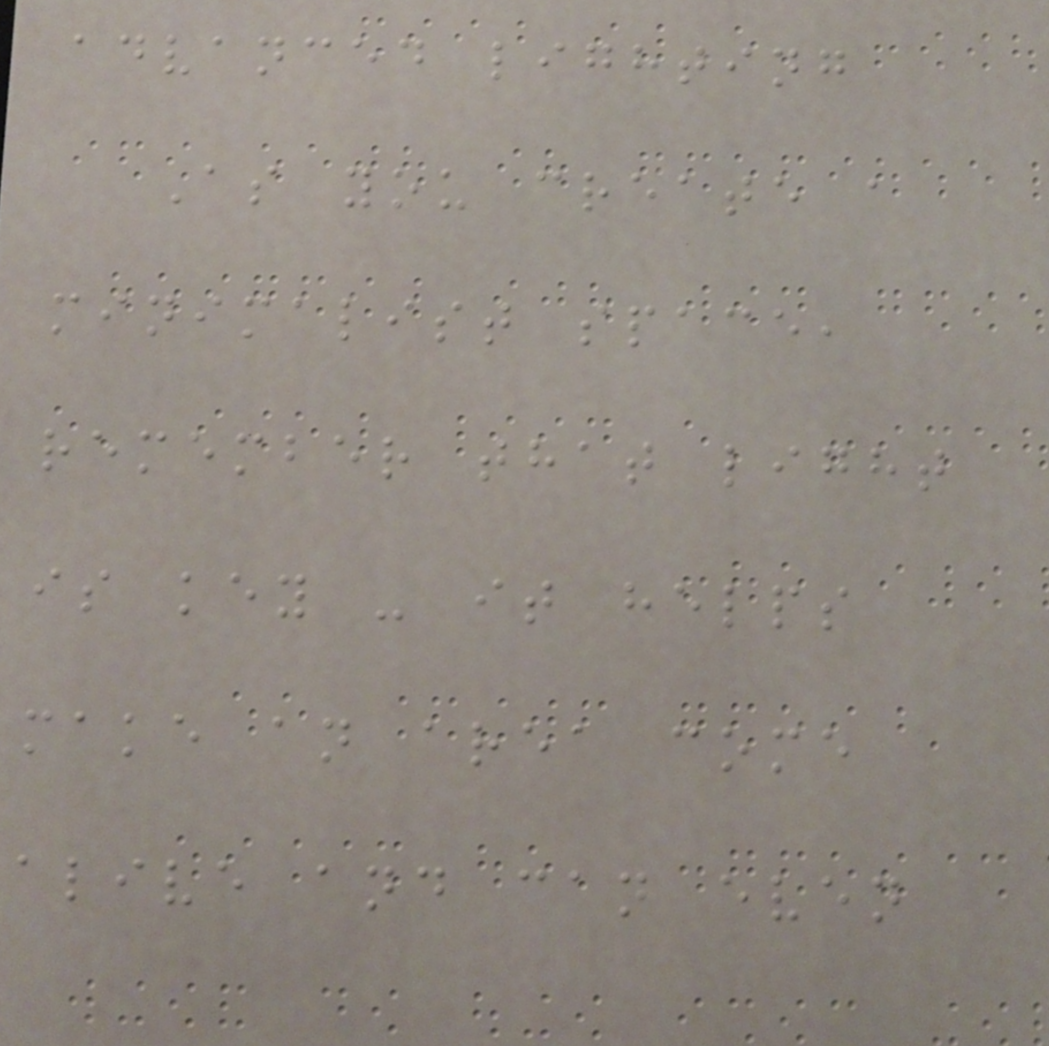advanced lighting
As you create a
minimalist space,
remember that light
is key - it helps
make an area come
alive and can even
